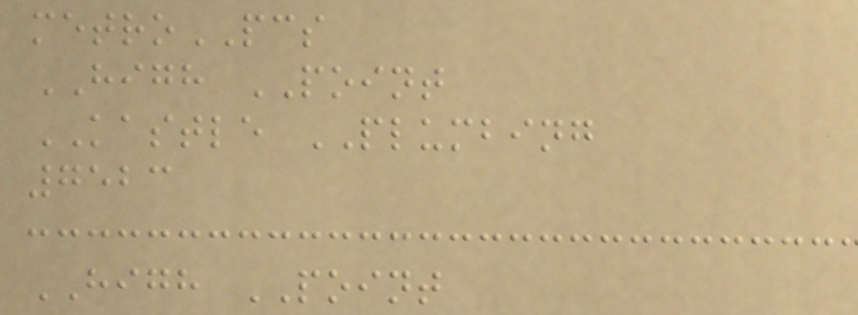metroPCS
HIGH POINT
KASTLE PLUMBING
7523
HIGH POINT
